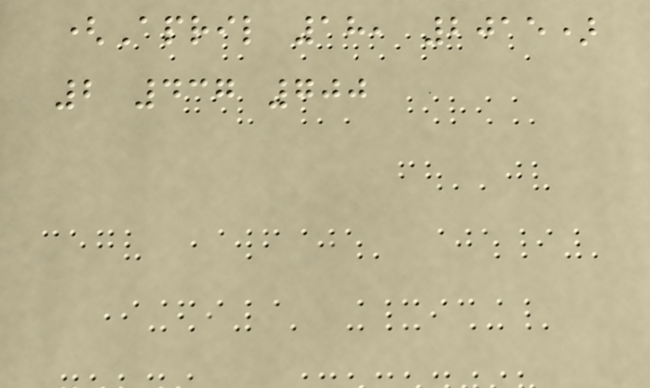(April 18, 2015)
2 437 700
